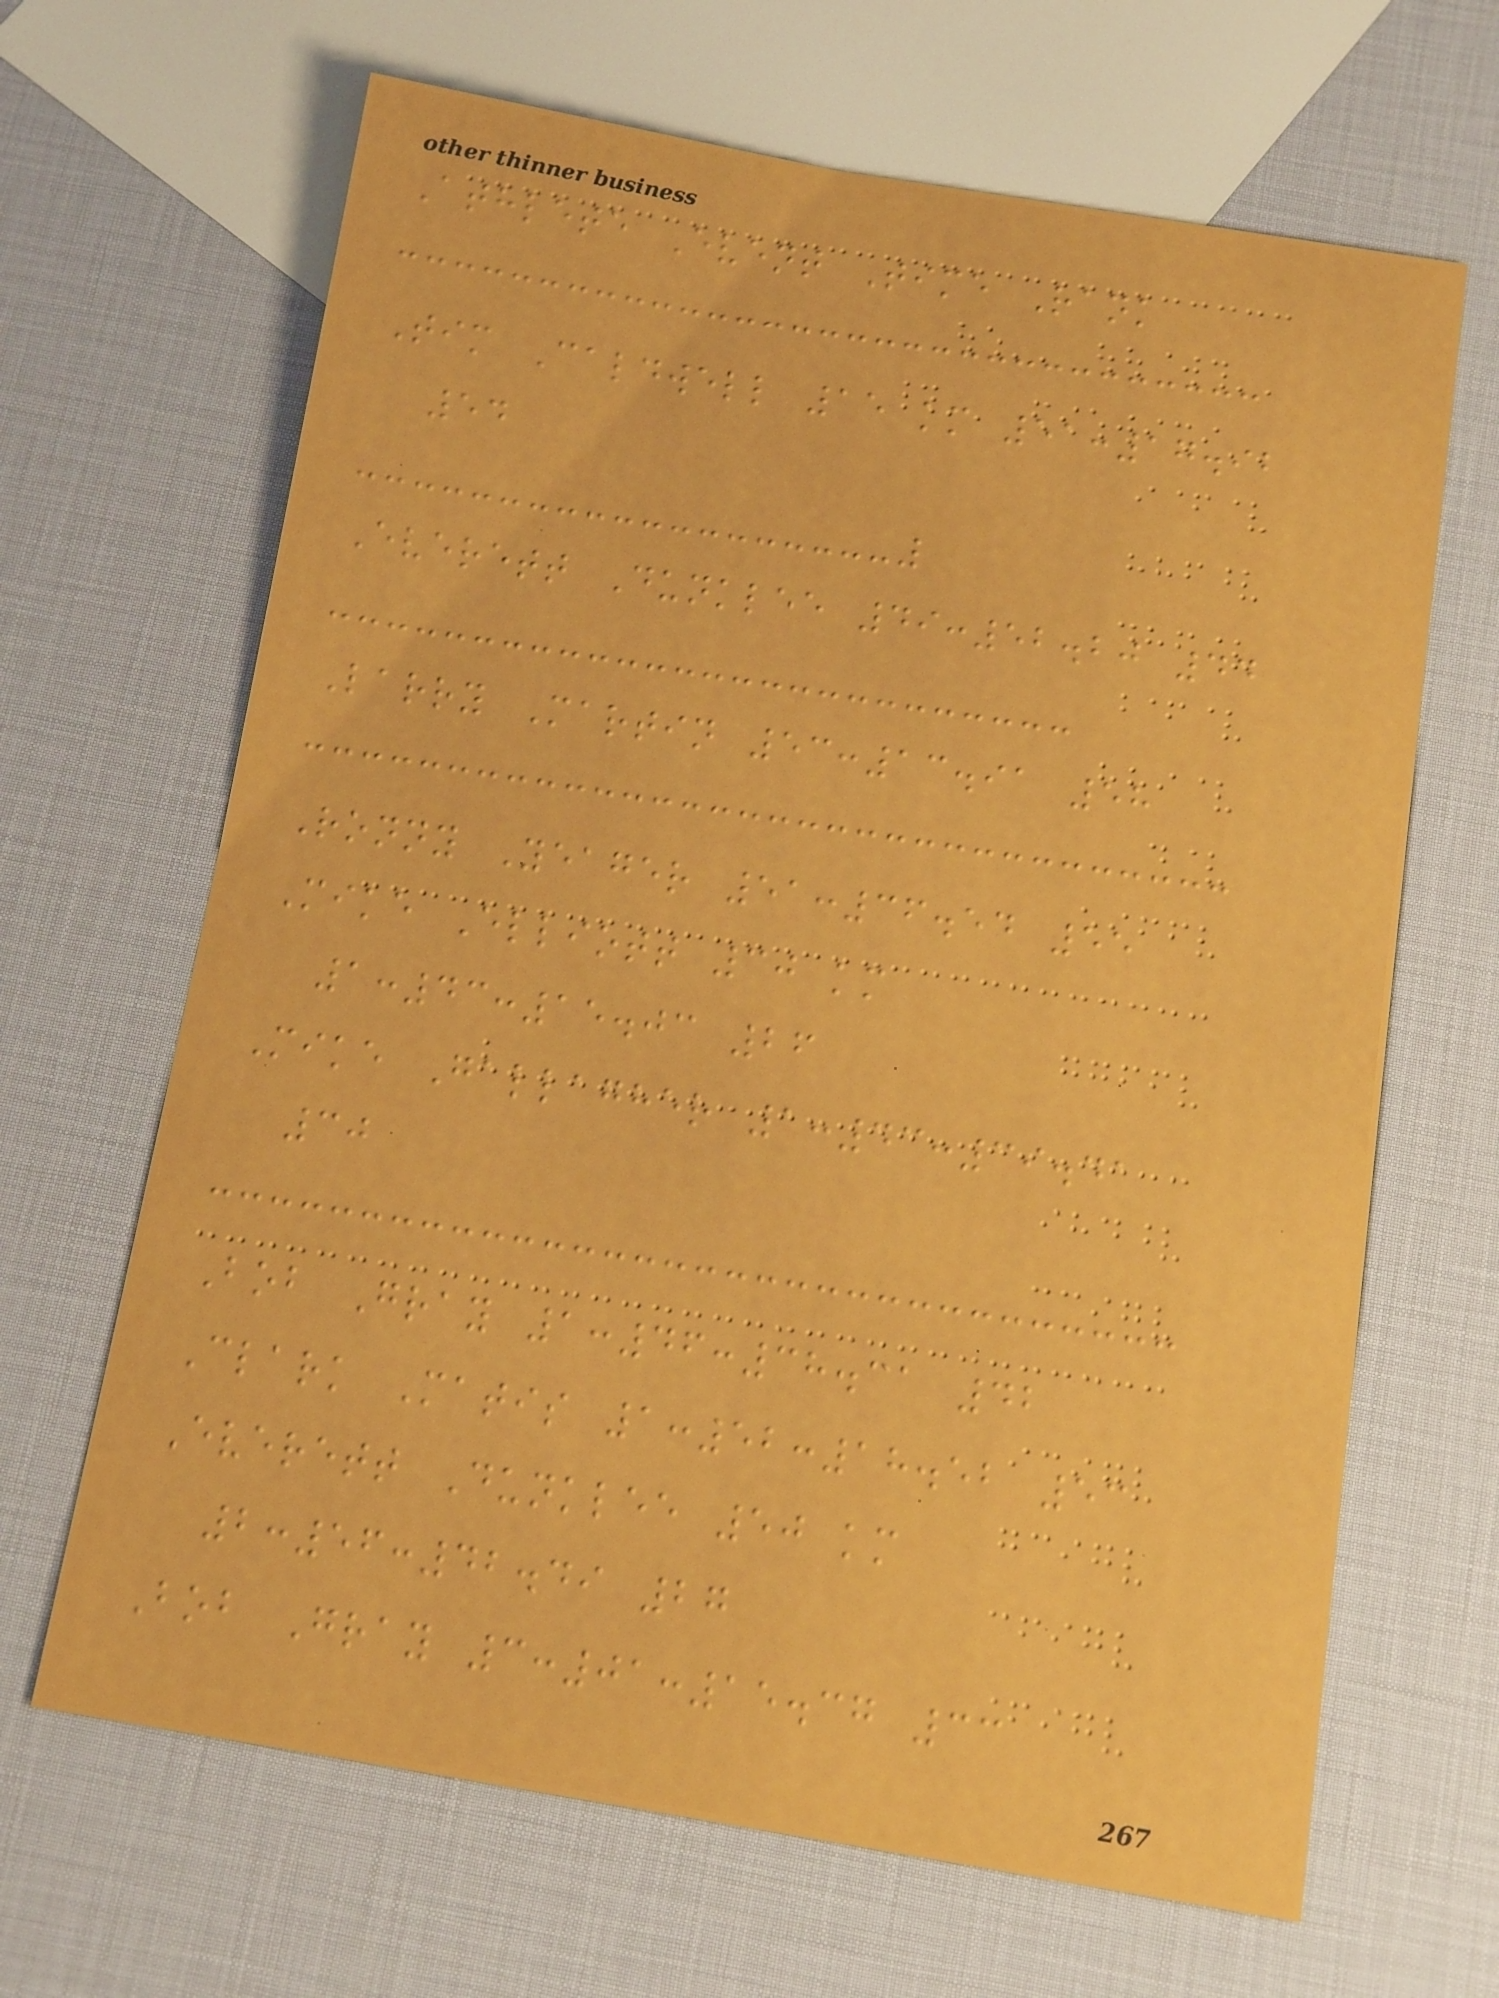Athlete Event Time Rank
Tim Caldwell 15 km 51:17.92
54
Everett Dunklee 49:52.20 44
Larry Martin 53:13.91 58
Ronny Yeager 51:36.54 55
Mike Elliott 30 km
1:43:15.03 26
Mike Gallagher 1:43:39.41
30
Bob Gray 1:46:38.31 42
Clark Matis 1:52:18.52 53
Everett Dunklee 50 km
2:56:42.49 27
Bob Gray 3:01:15.37 33
